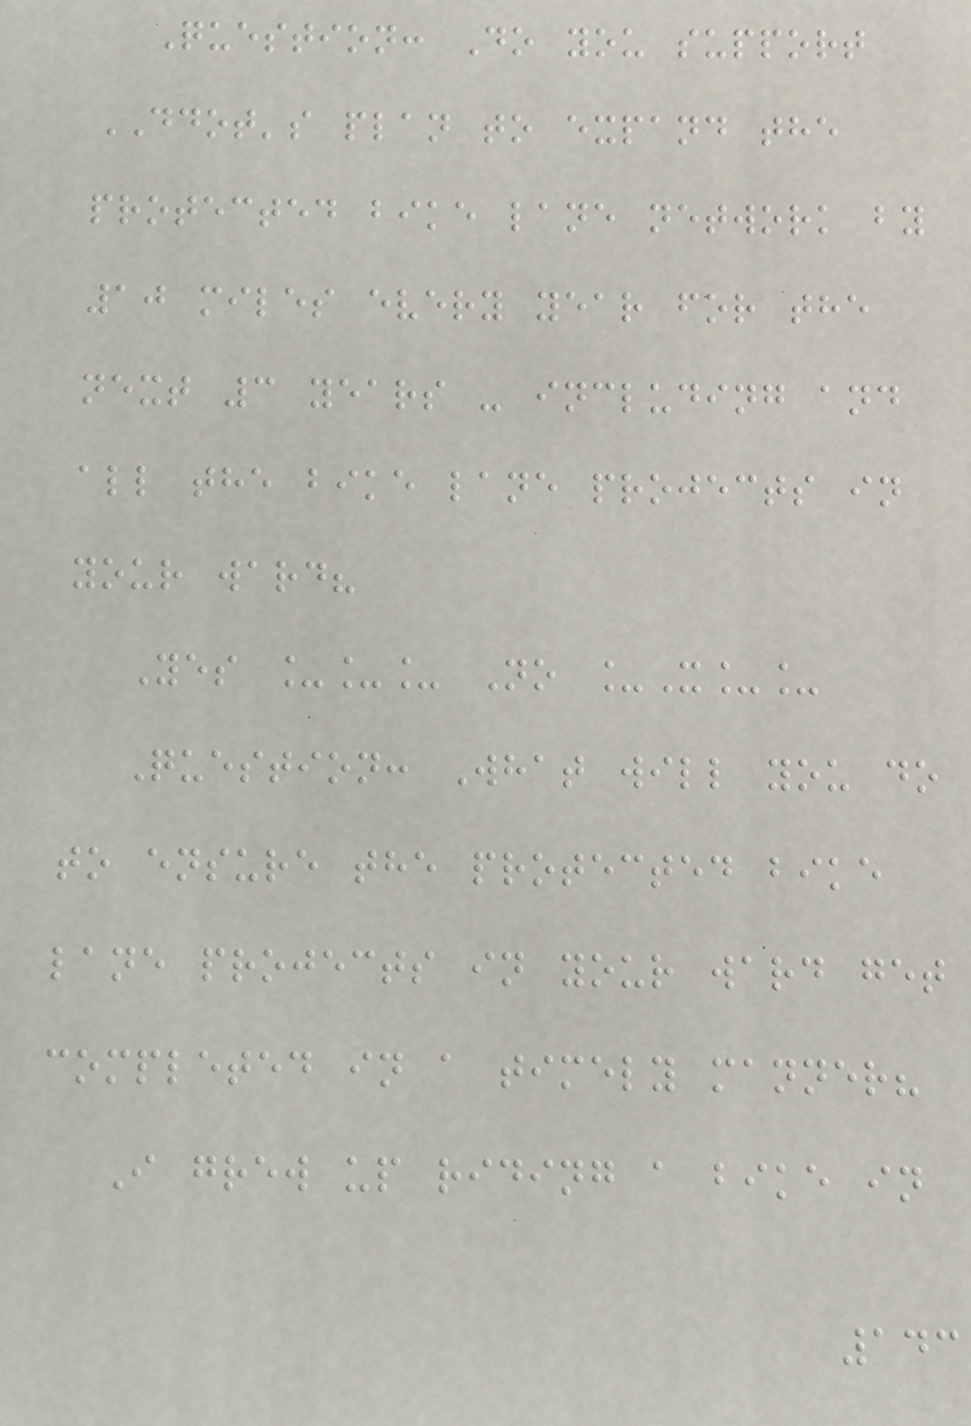Question: Do you support
DDOT's plan to expand the
protected bike lane network by
10 miles every year for the
next 3 years - including and
all the bike lane projects in
your ward?
Yes ___ No _X__
Question: What will you do
to ensure the protected bike
lane projects in your ward get
completed in a timely manner?
I grew up riding a bike in
143
